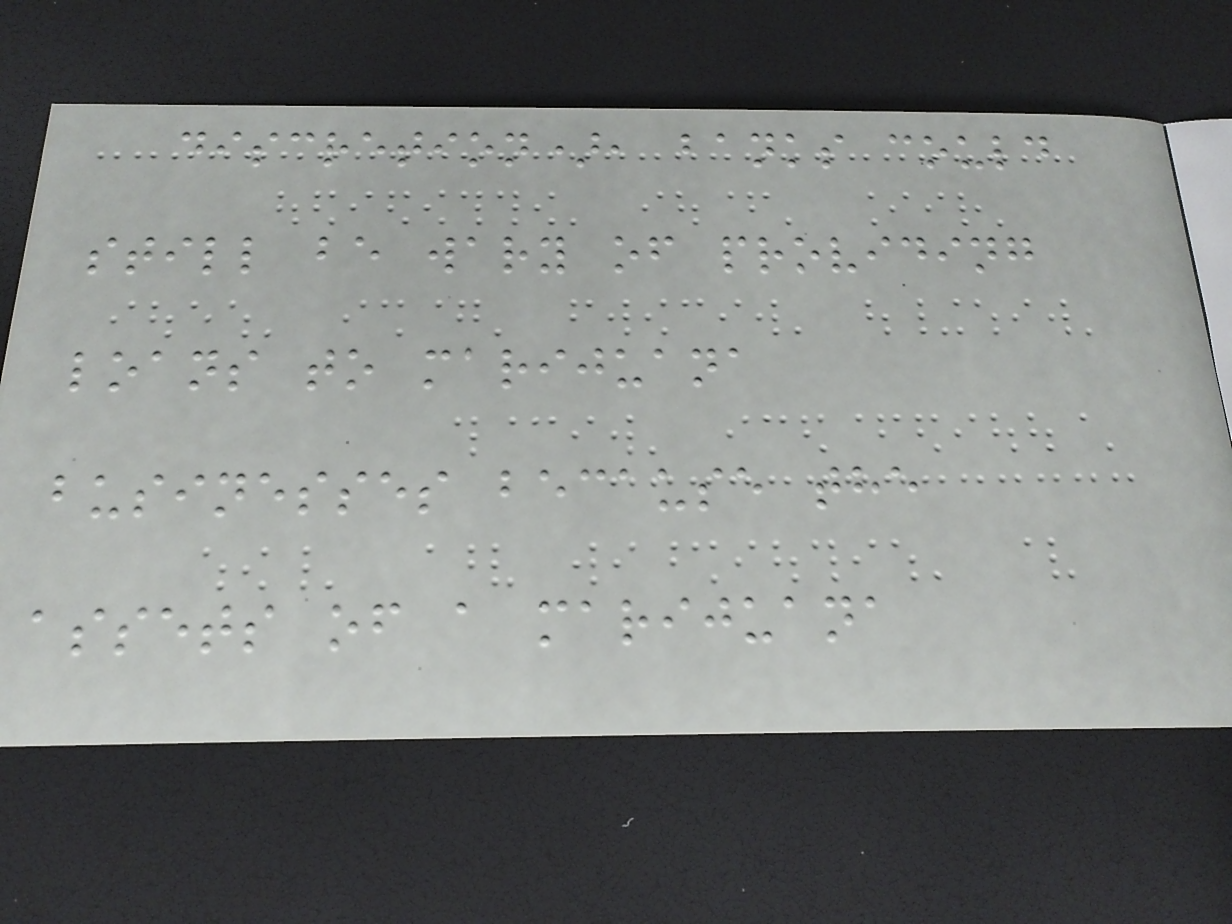discretion), banks could
still be wary of providing
loans to marijuana
businesses because the
assets of a marijuana
